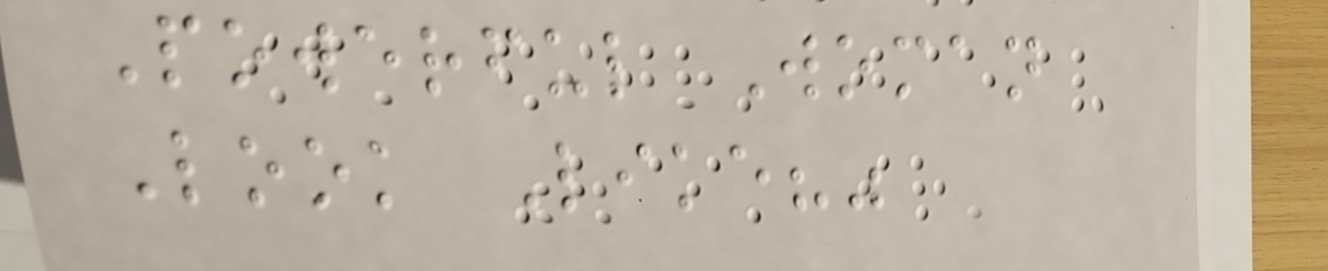Powerful Woman
Look Like?"
